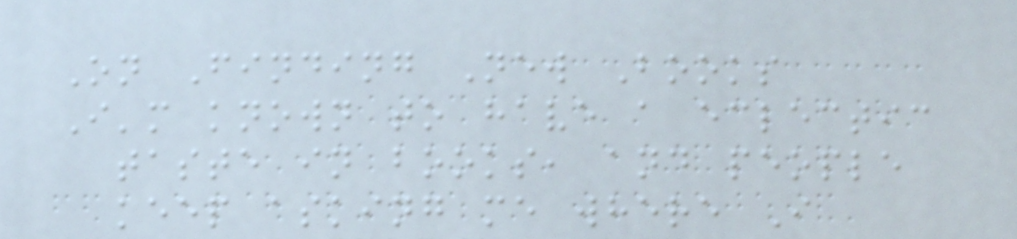On Finding New Books
I'm known to have a eclectic
taste in books, and people
keep asking me where I
